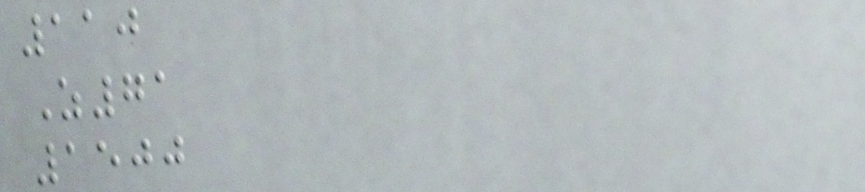110
Z71
1500
